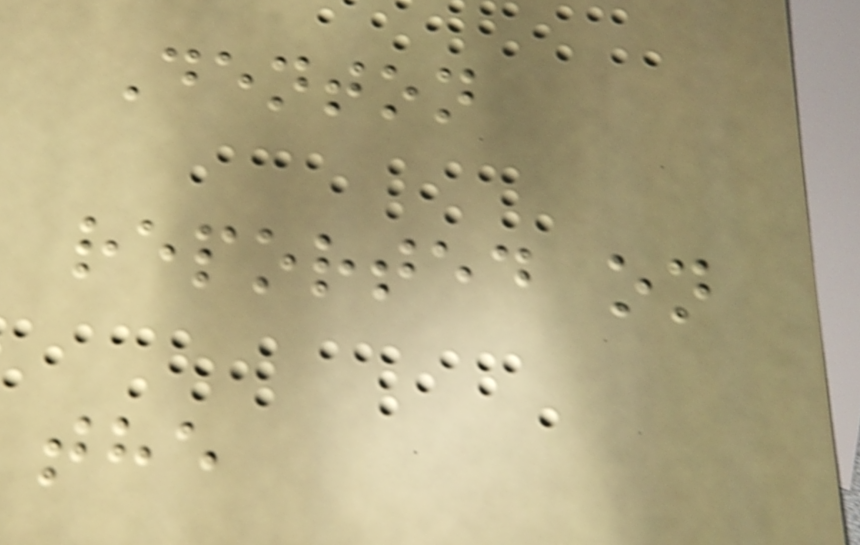Denton
reported on
the
